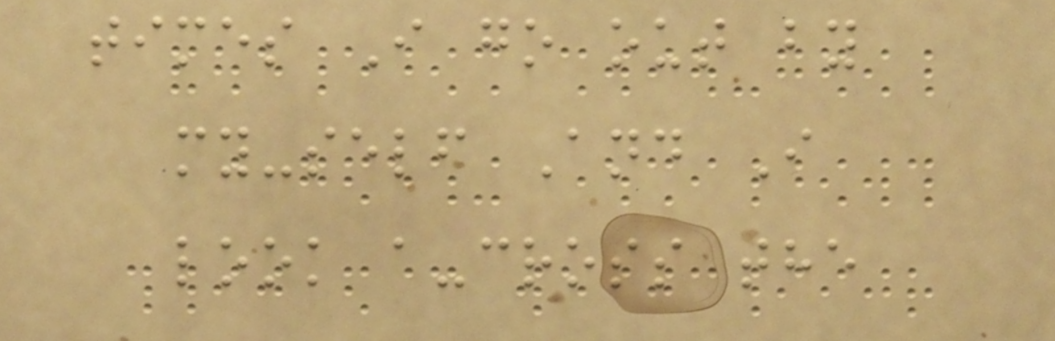times I go out by
my-self And I
look a-cross the
